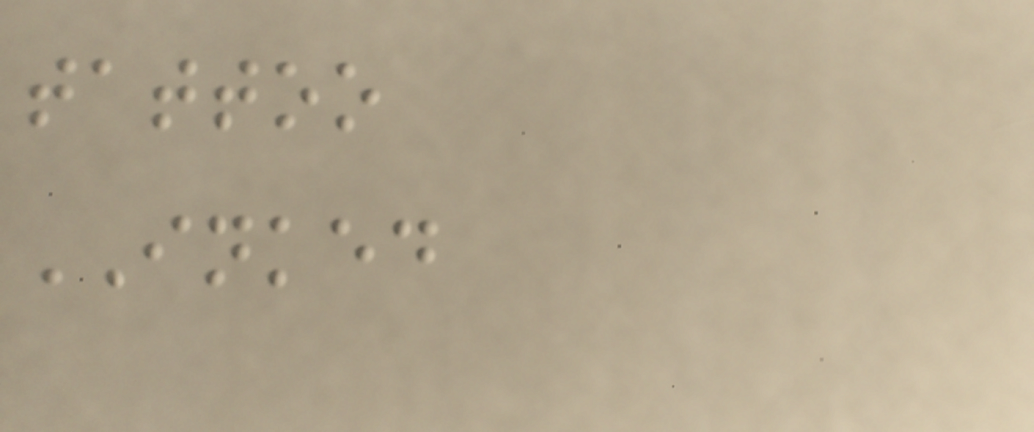tattoo
INKED
